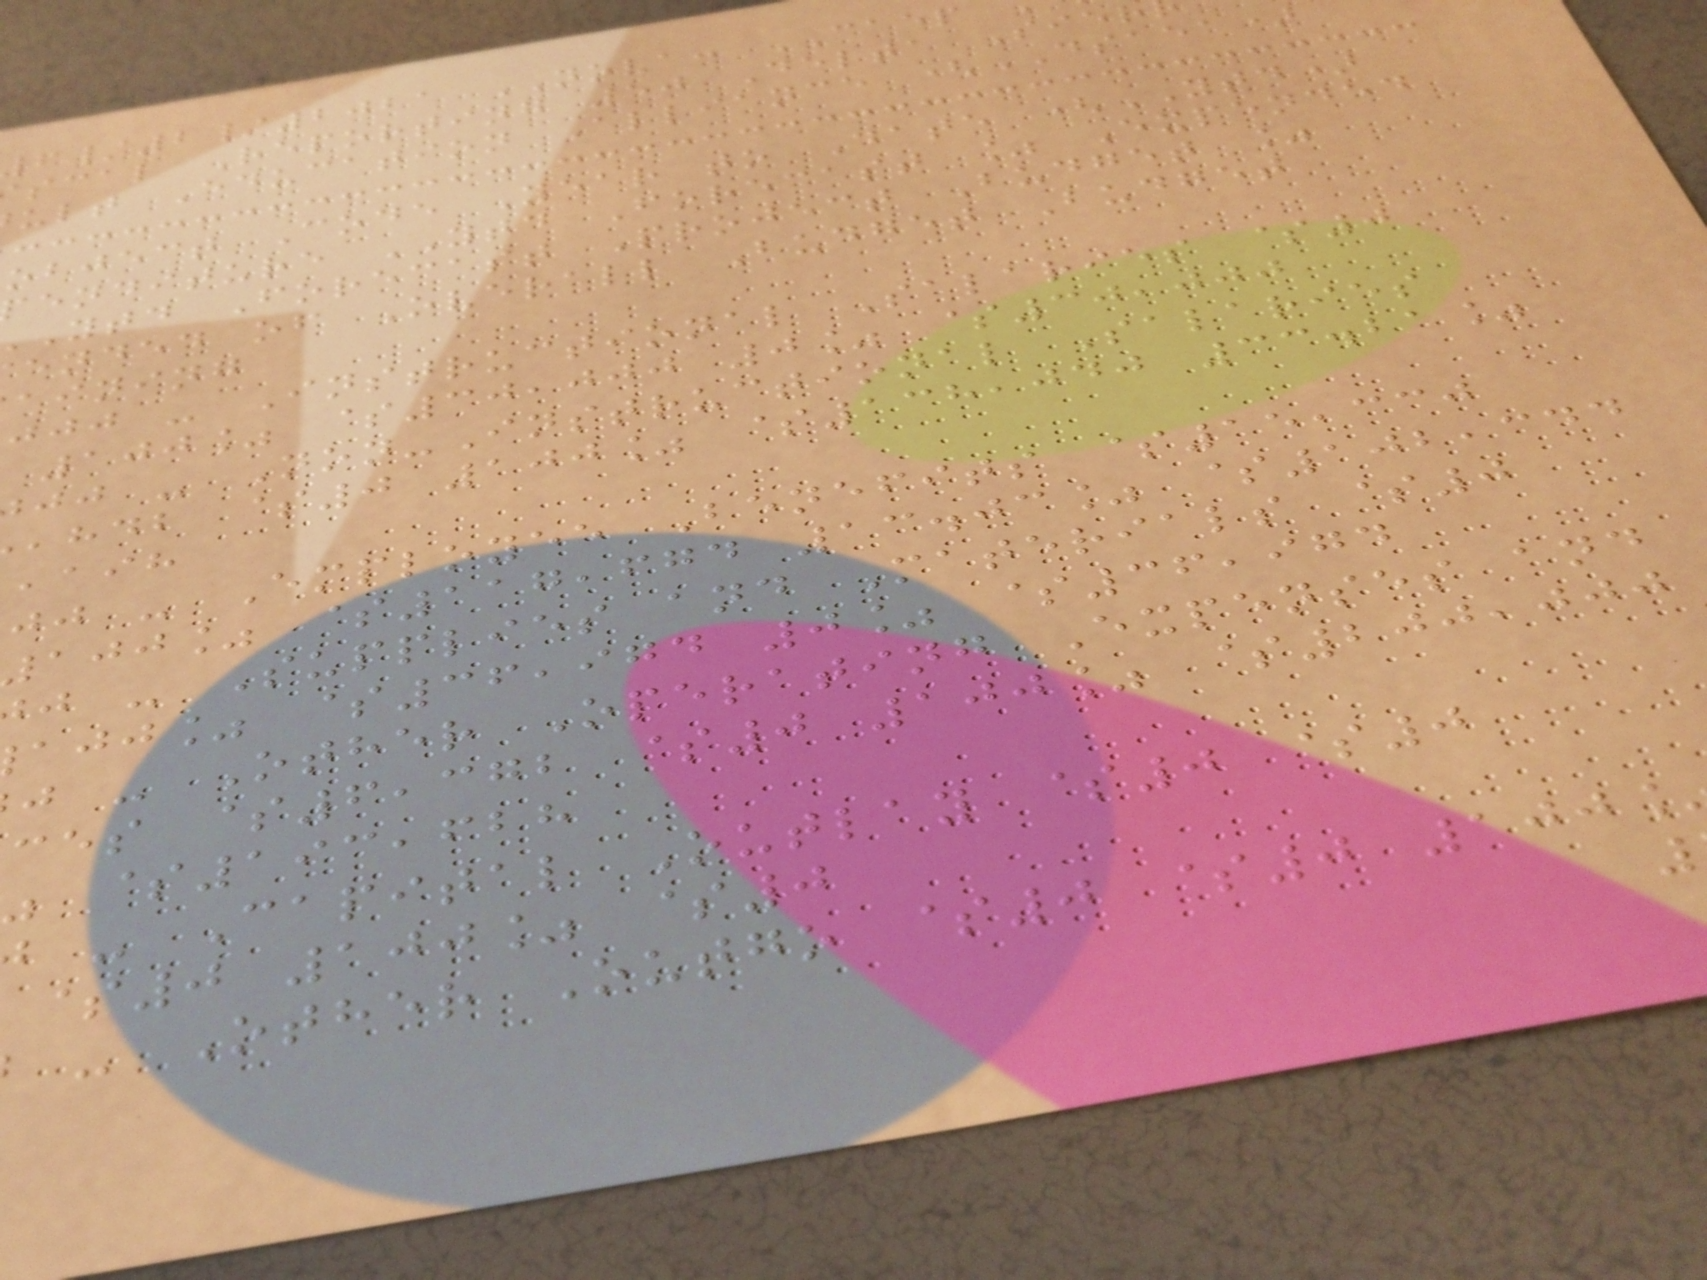/2/2021 NOVA: CAEP
scal Reporting 50 Delta Sier
ult Education Alliance (DSAEA)
object Code Year to Date (YTD)
enditure YTD Forecast % Expended
ytd Forecast Project Budget %
ended of Overall Budget Budget
aining
jjj - Instructional Salaries $0
100% $30,000 0% $30,000
jj - Non-Instructional Salaries
,hdb $0 100% $138,040 33.21%
,aih
jj - Employee Benefits $15,330
ajj% $117,674 13.03% $102,344
j - Supplies and Materials $0
ajj% $36,974 0% $36,974
j - Other Operating Expenses and
ces $6,372 $0 100% $200,000
$193,628
- Capital Outlay $0 $0
$0 100% $0
- Other Outgo $0 $0 100
